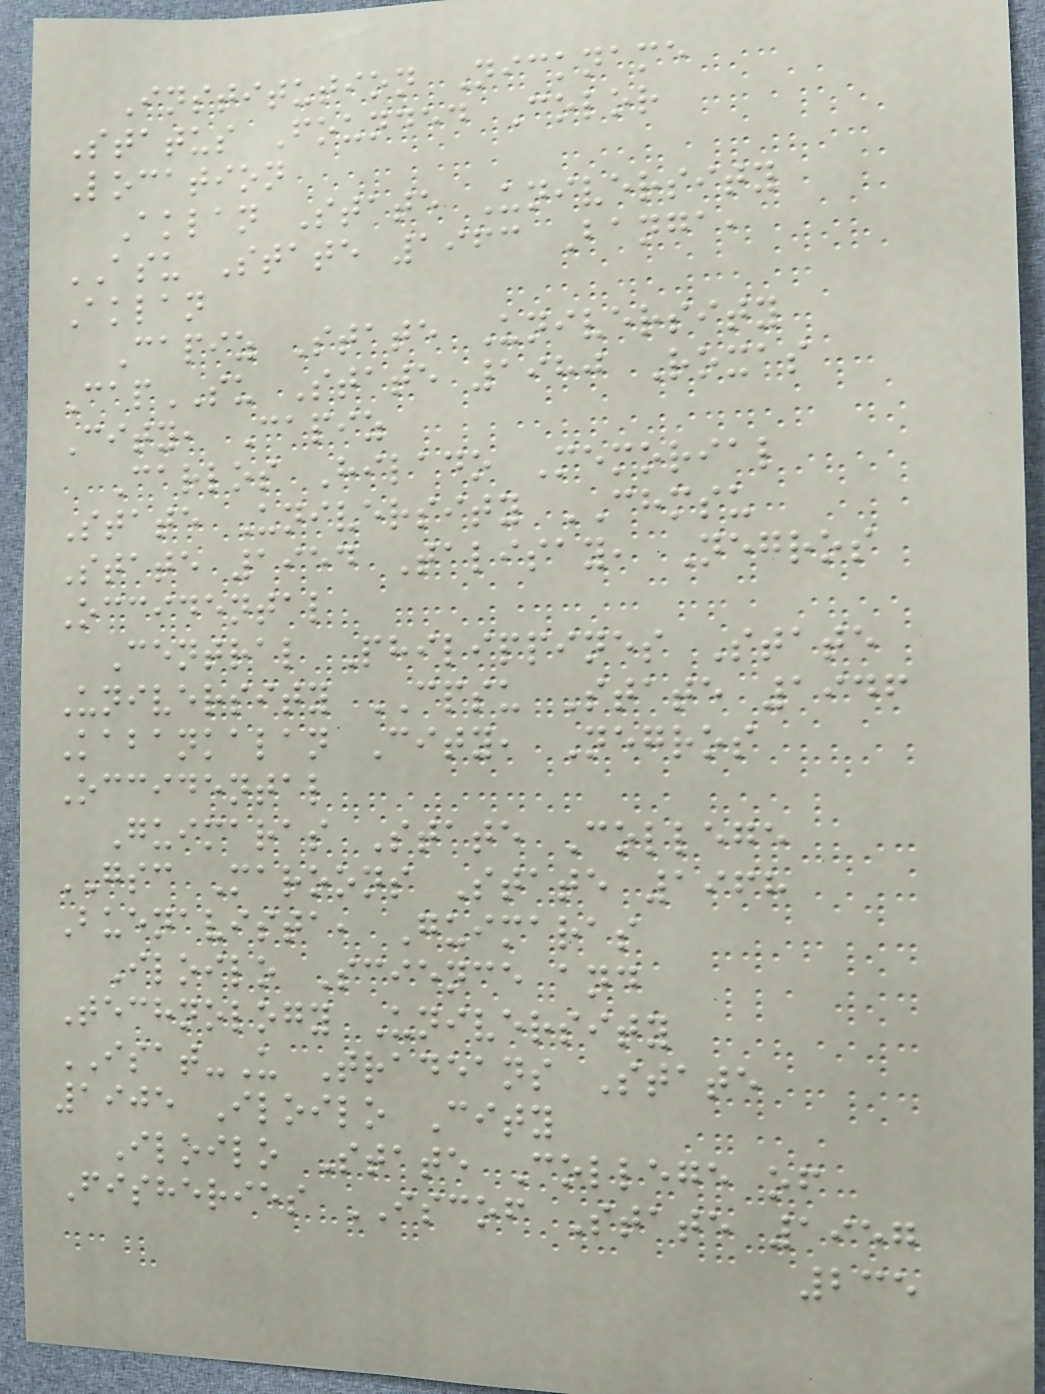Institution Nickname
Status Founded Color
Location
Aklan State University
ASU State 1963 Banga,
Aklan
Capiz State University
CapSU State 1980 Roxas
City, Capiz
Carlos Hilado Memorial
State University CHMSU
State 1954 Talisay, Negros
Occidental
Central Philippines State
University CPSU State 1946
Kabankalan City, Negros
Occidental
Guimaras State College
GSC Maroons State 1968
Buenavista, Guimaras
Iloilo Science and
Technology University
ISAT-U Tradeans State
1905 Iloilo City
Iloilo State College of
Fisheries ISCOF State 1957
235
